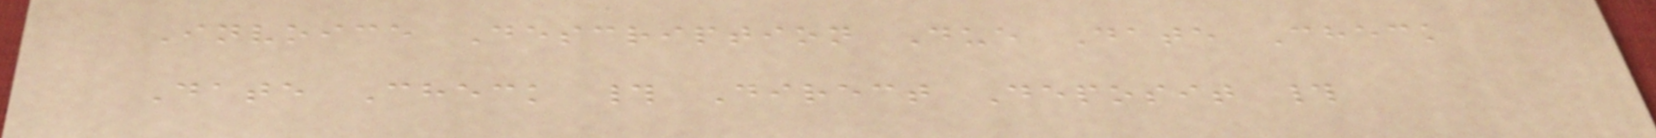Invoice Description Due Date Check
Date Check # Direct Deposit #
